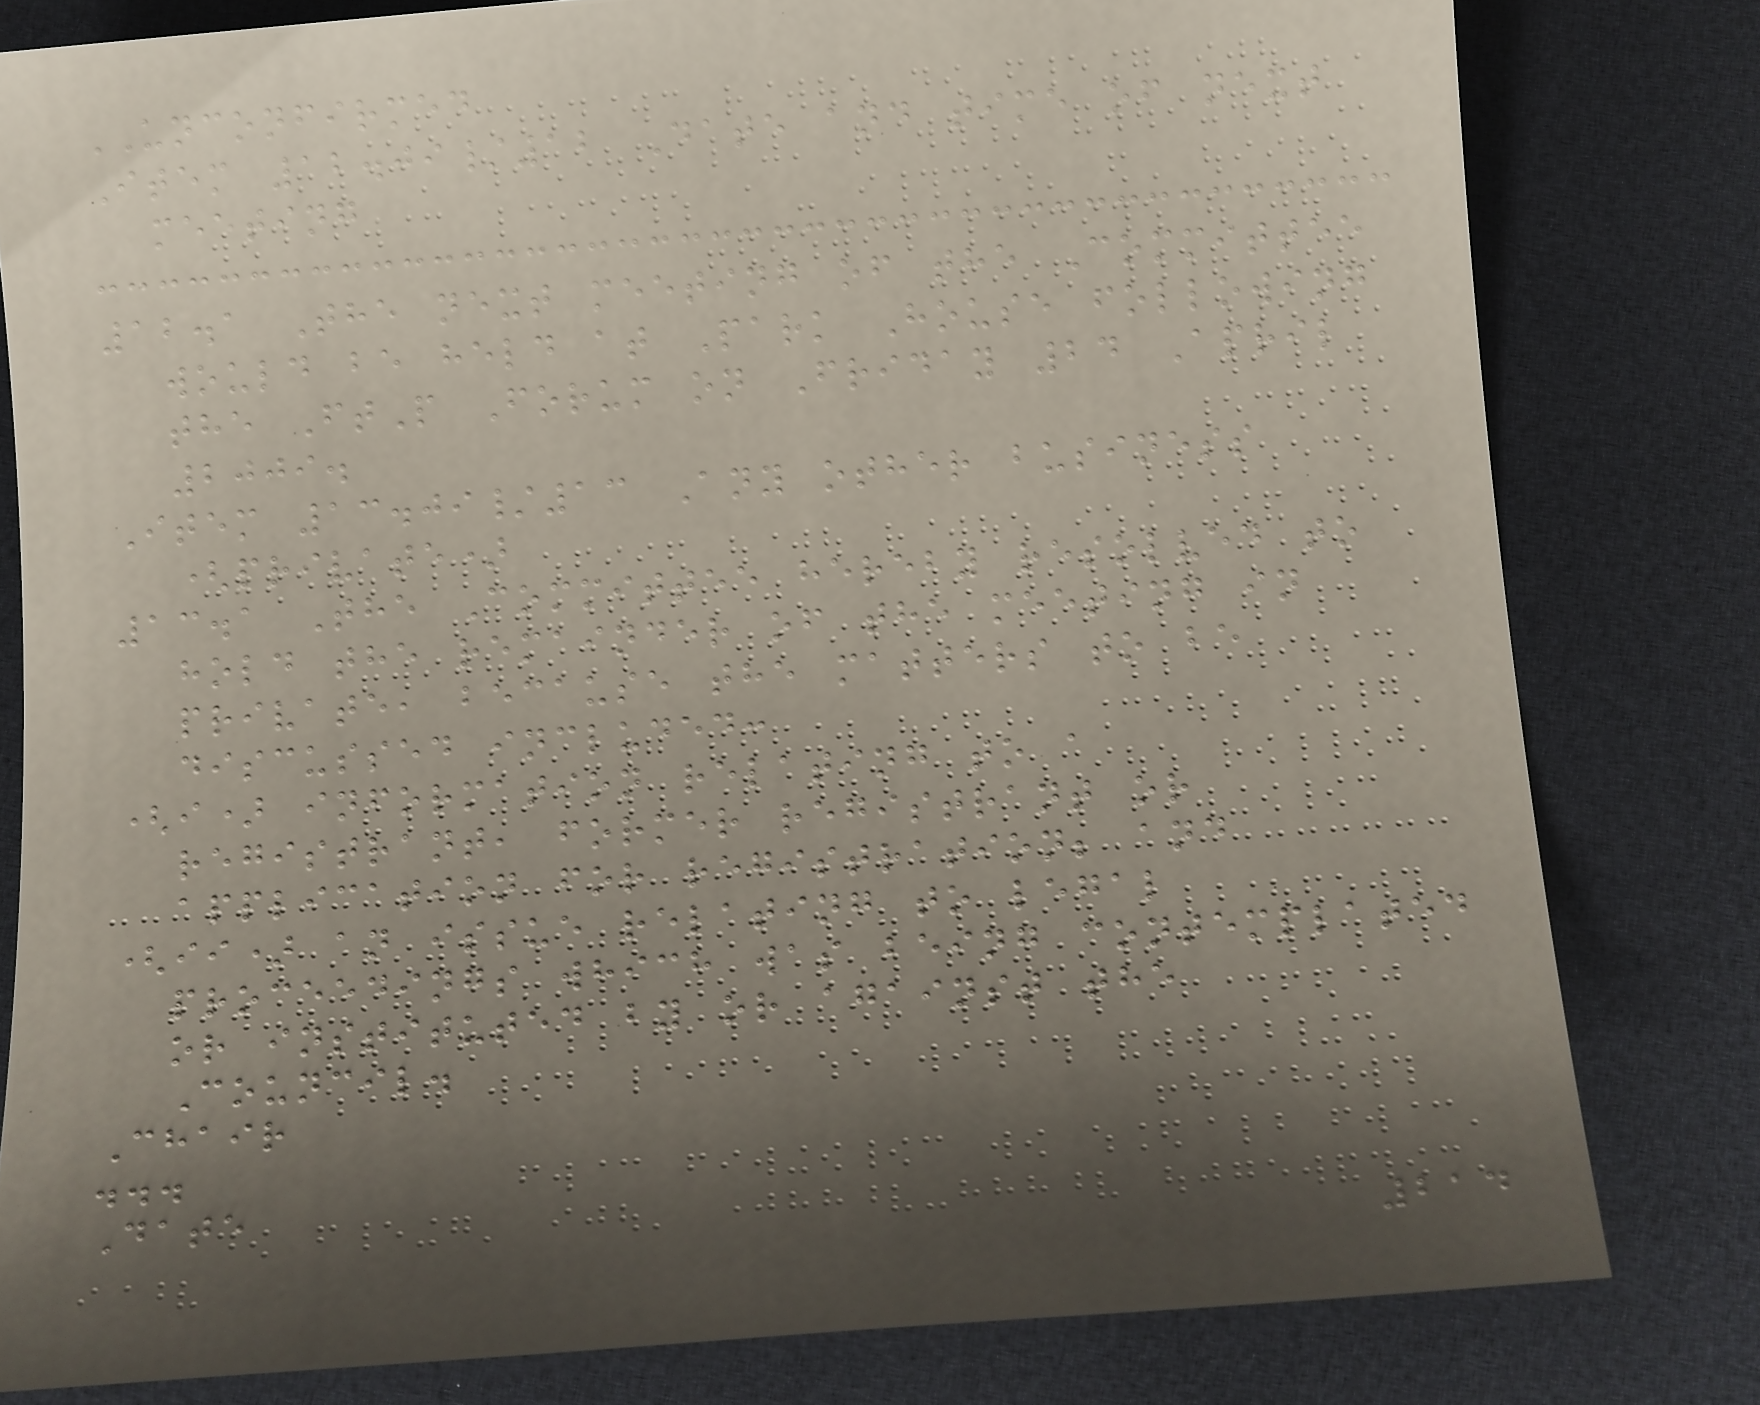UNCONFIRMED
Item 12.09/12 Date and time of next
meeting
12.1 The next meeting of the Committee
would be held at Park House following
the FtP Forum on Friday 24 April
2009.
Item 13.09/13 Any other business
(private)
13.1 The Committee hereby resolved to
hold the remainder of the meeting in
private, because the matters to be
discussed included:
(i) information relating to a
registrant, former registrant or
application for registration; and
(ii) an issue relating to legal
proceedings which was being contemplated
or instituted by or against the
Council.
Chair
...
Date
214
